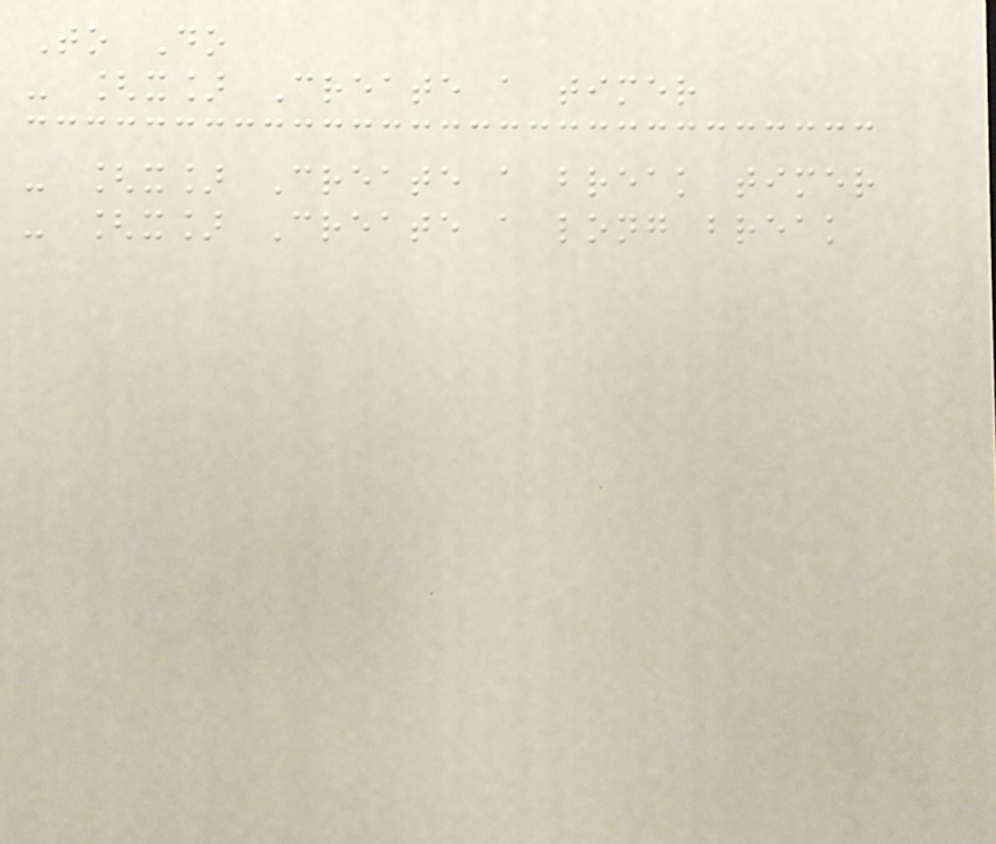To Do
- [x] Create a timer
- [x] Create a break timer
- [x] Create a long break
